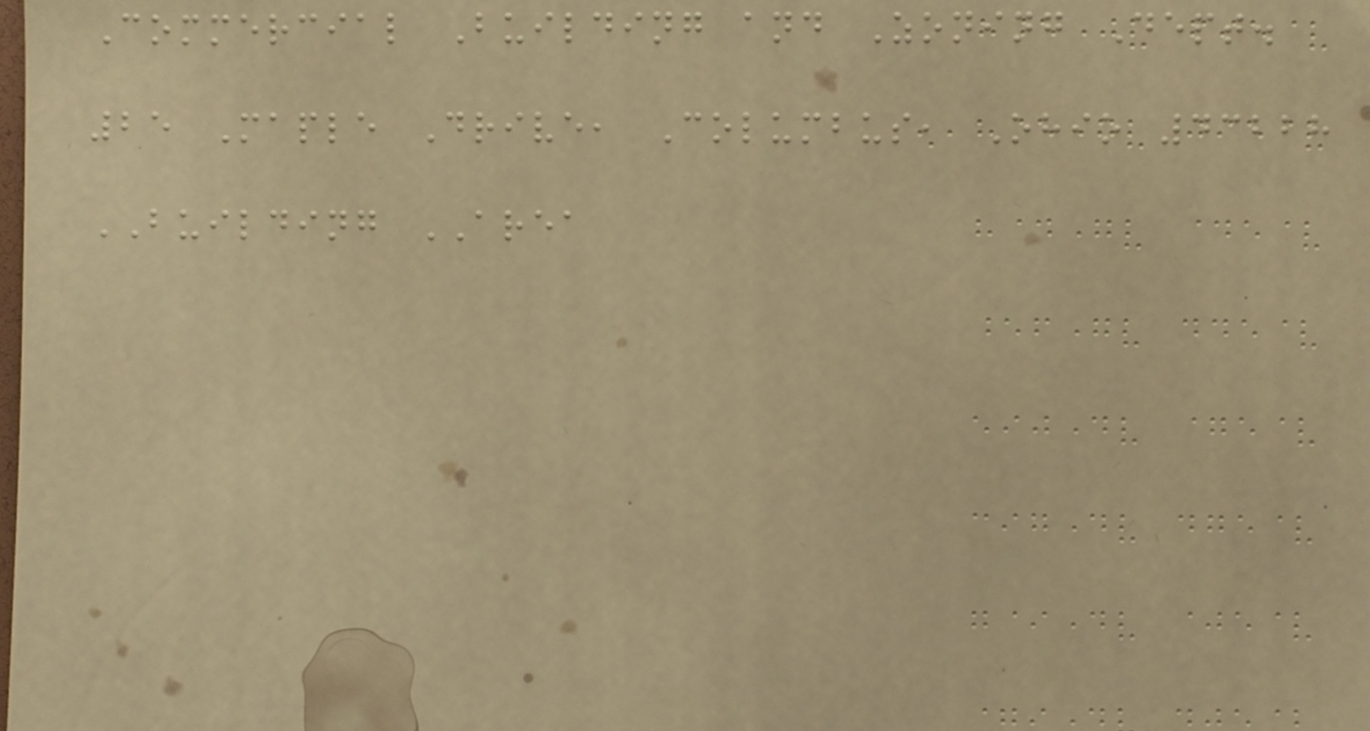Commercial Building and Zoning Dept.
25 Maple Drive, Columbus, Ohio 43228
BUILDING AREA
